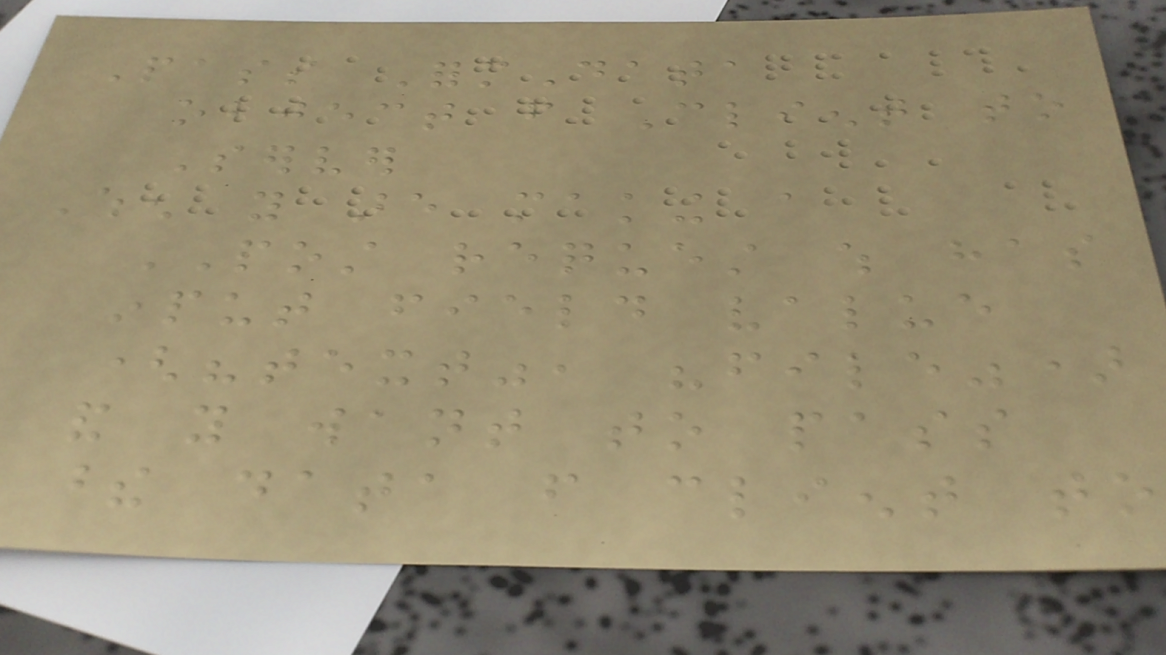Pass FormData
object from Client to
Server
When you are making a
POST request which has
input field value
("text", "file")
and you want to pass
these data from client to
